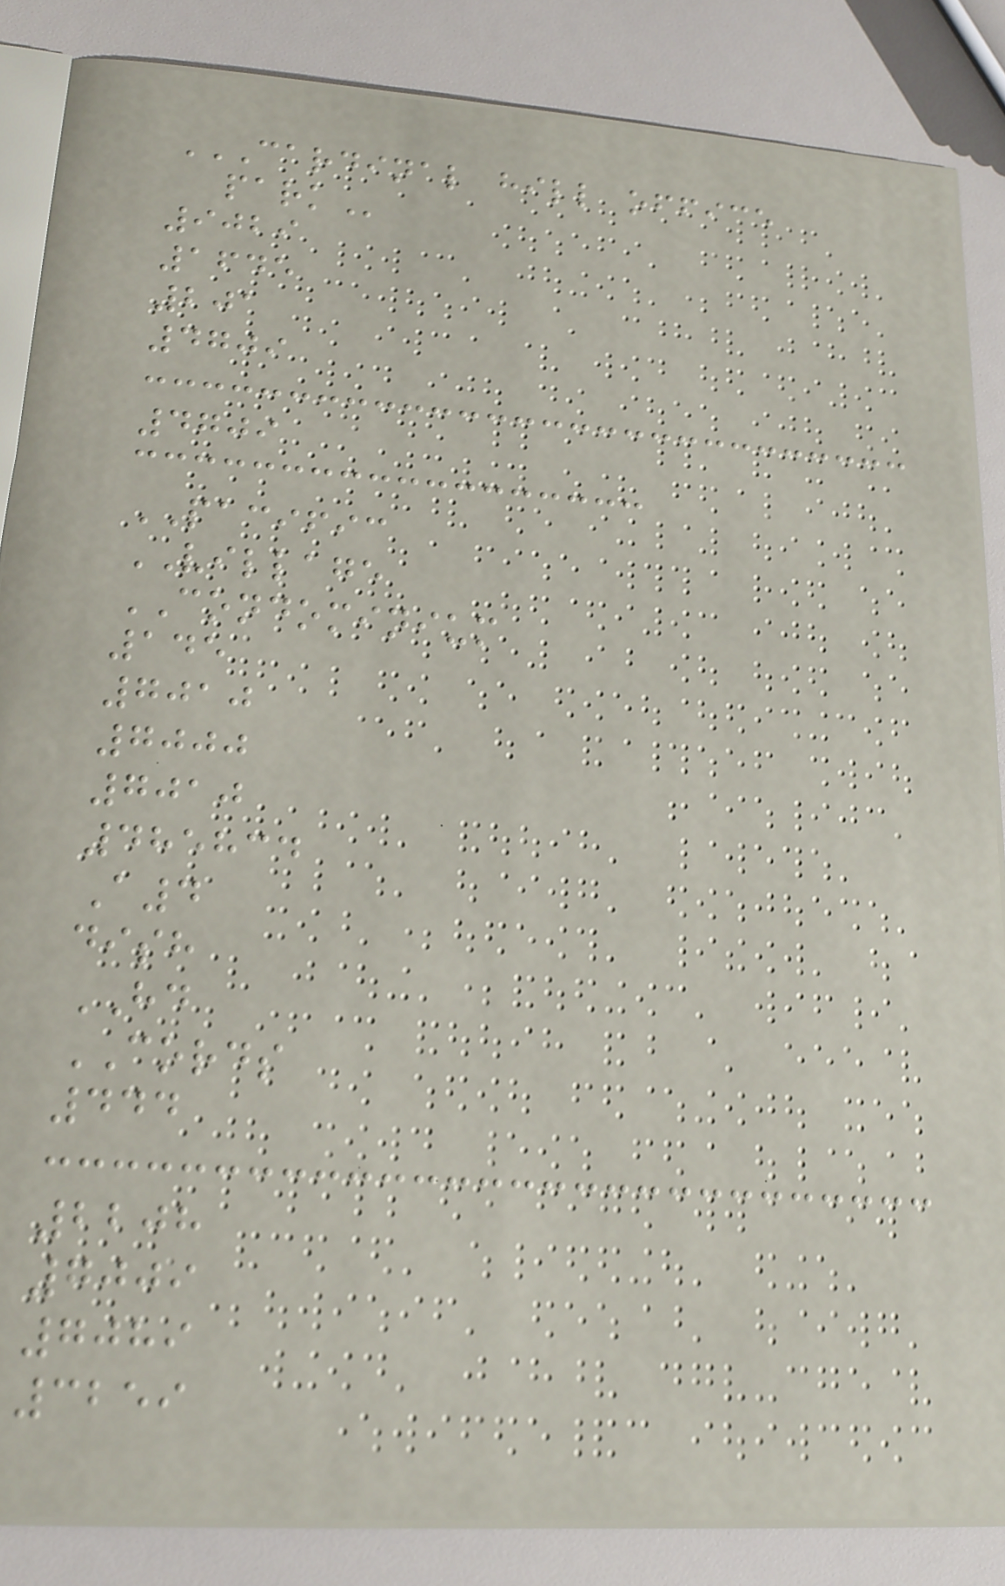CARDINAL HILL OFFICE
PARK
9029
1645
201
4709
4709
PACIFIC
VILLAGE
CONDOMINIUM
145
7010
7000
7010
485834
A4
dish
HD
CORDS
444
2208
7009
7089
3259
